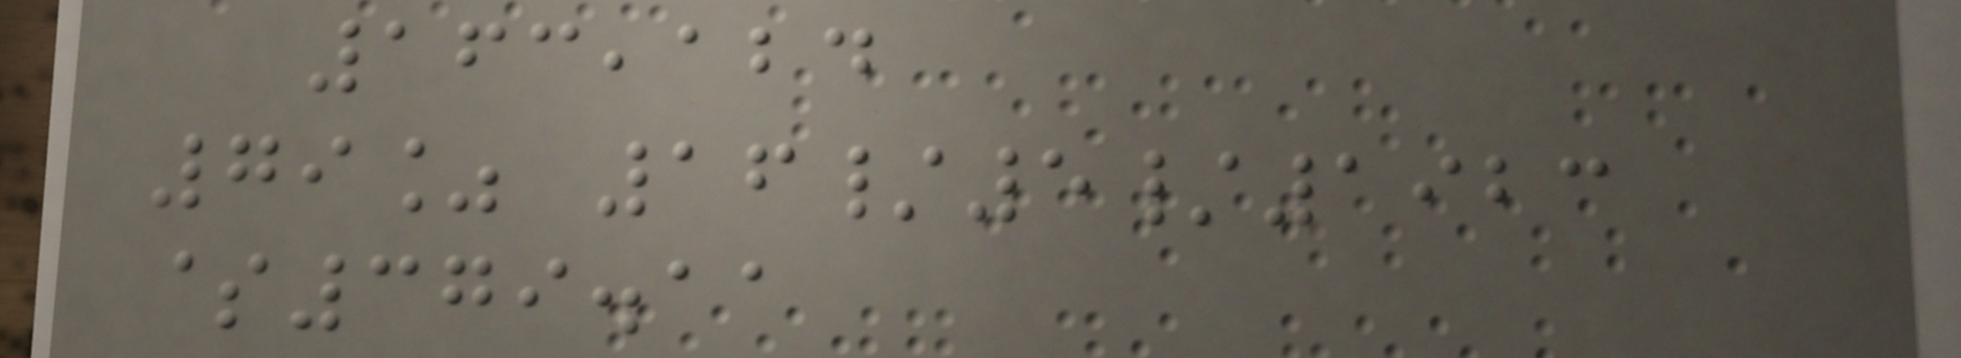163,124
79% 16/5/1923
$379.11
